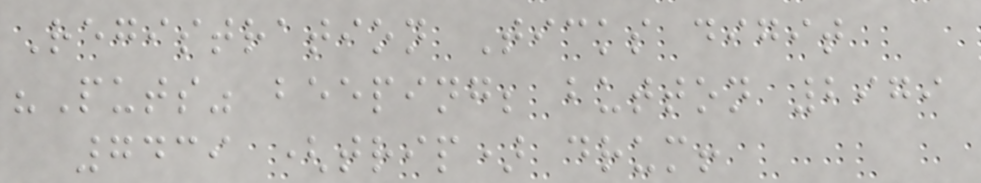Registration Ticks digit
"Puts" beeping; button 2979
7439 (trip) drum!
